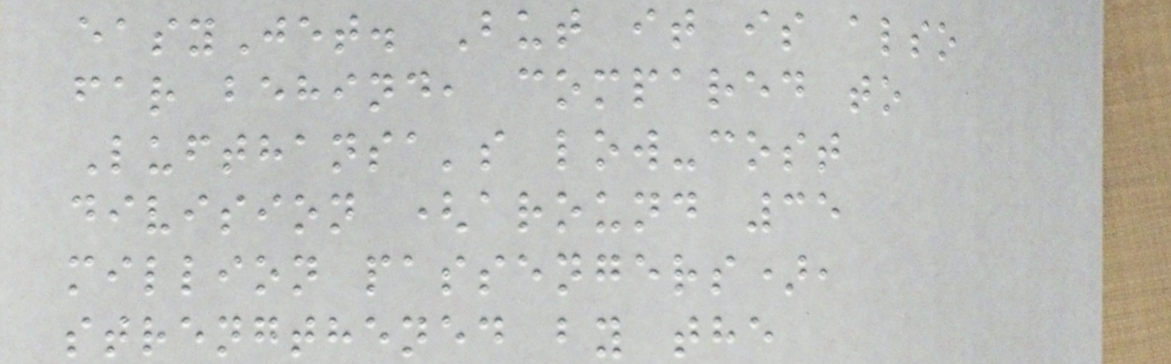easyJet. But it is also
far behind, compared to
Lufthansa's low-cost
division (around 35
million passengers),
strengthened by the
